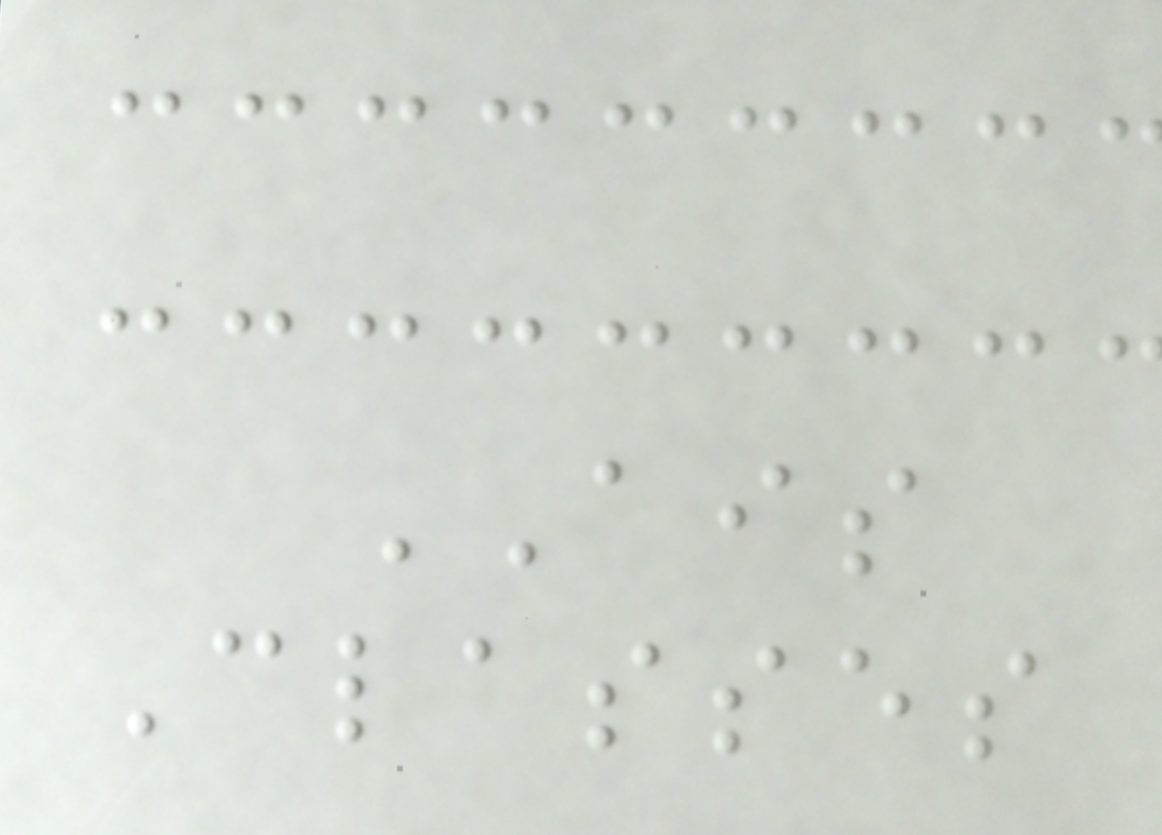AIS
Classes
